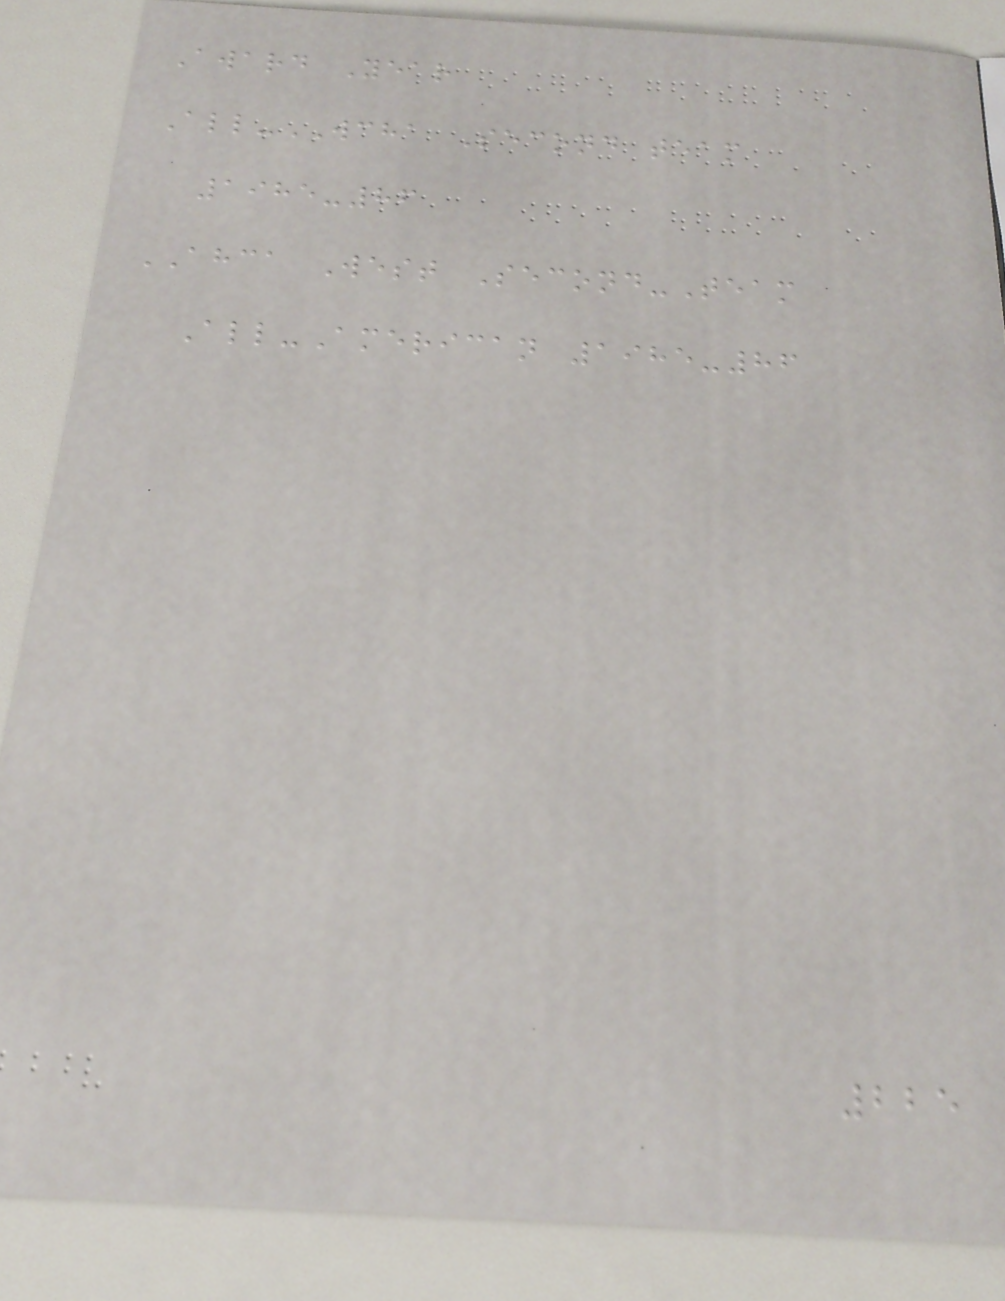Award Year
All-WCHA Second team
1985-86
AHCA West Second-Team
All-American 1985-86
225
